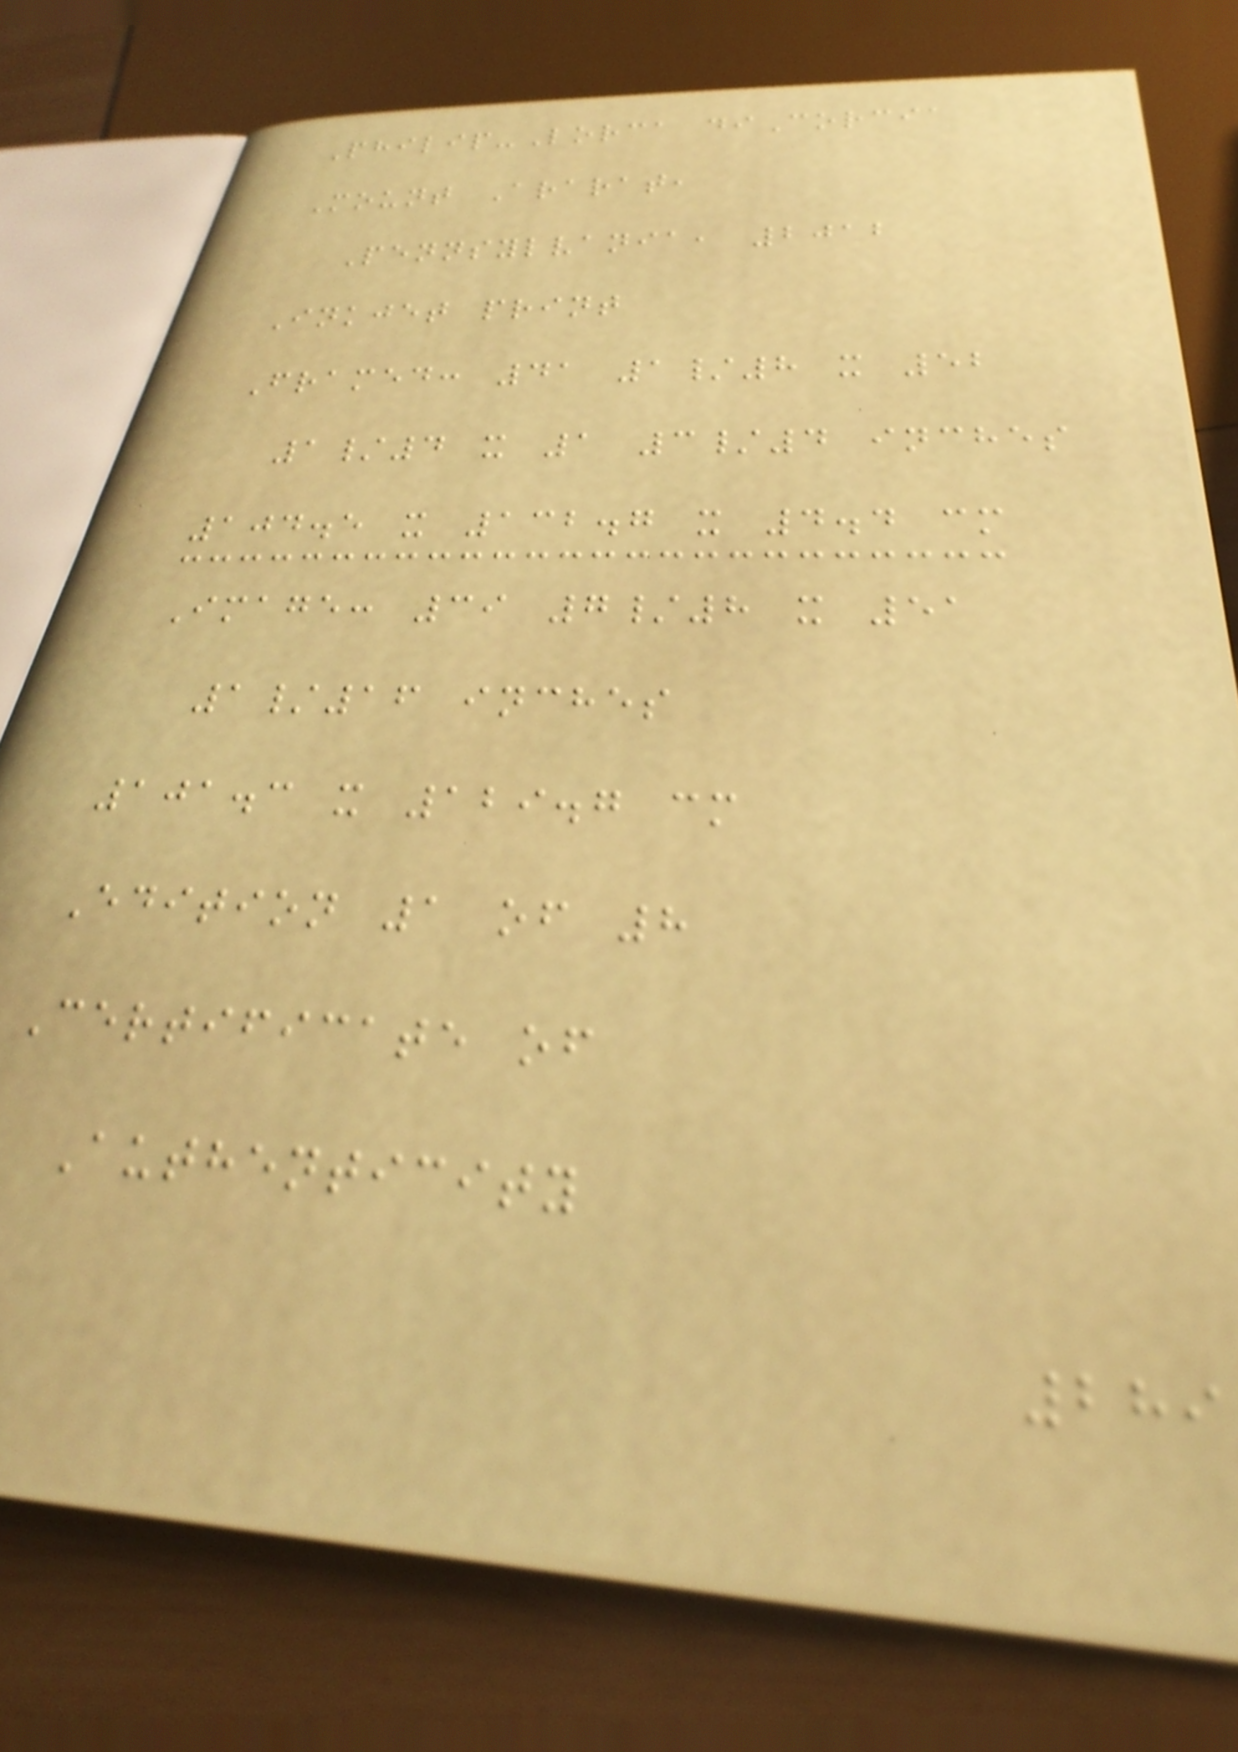Philip-Lorca diCorcia
Mount Ararat,
Pennsylvania, 2012
Inkjet print
Framed: 41 1/8 x 52
1/4 x 1 3/4 inches
104.5 x 132.7 x 4.4 cm
Image: 39 7/8 x 51
1/16 inches
101.3 x 129.7 cm
Edition 1 of 8
Certificate of
Authenticity
289
